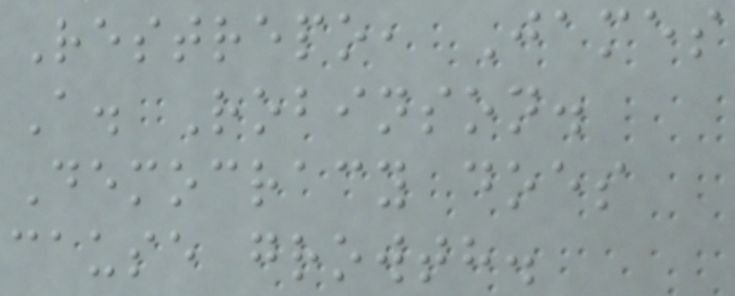Restrepo, James
A. Robinson.
Democracy does
cause growth.
